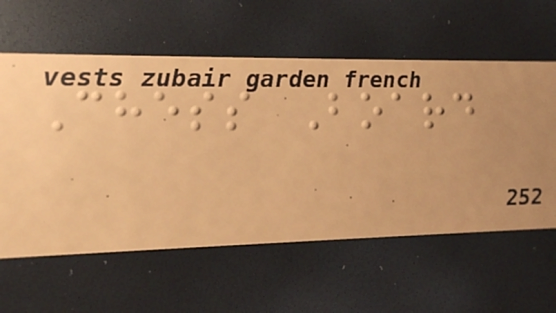Chess Board
